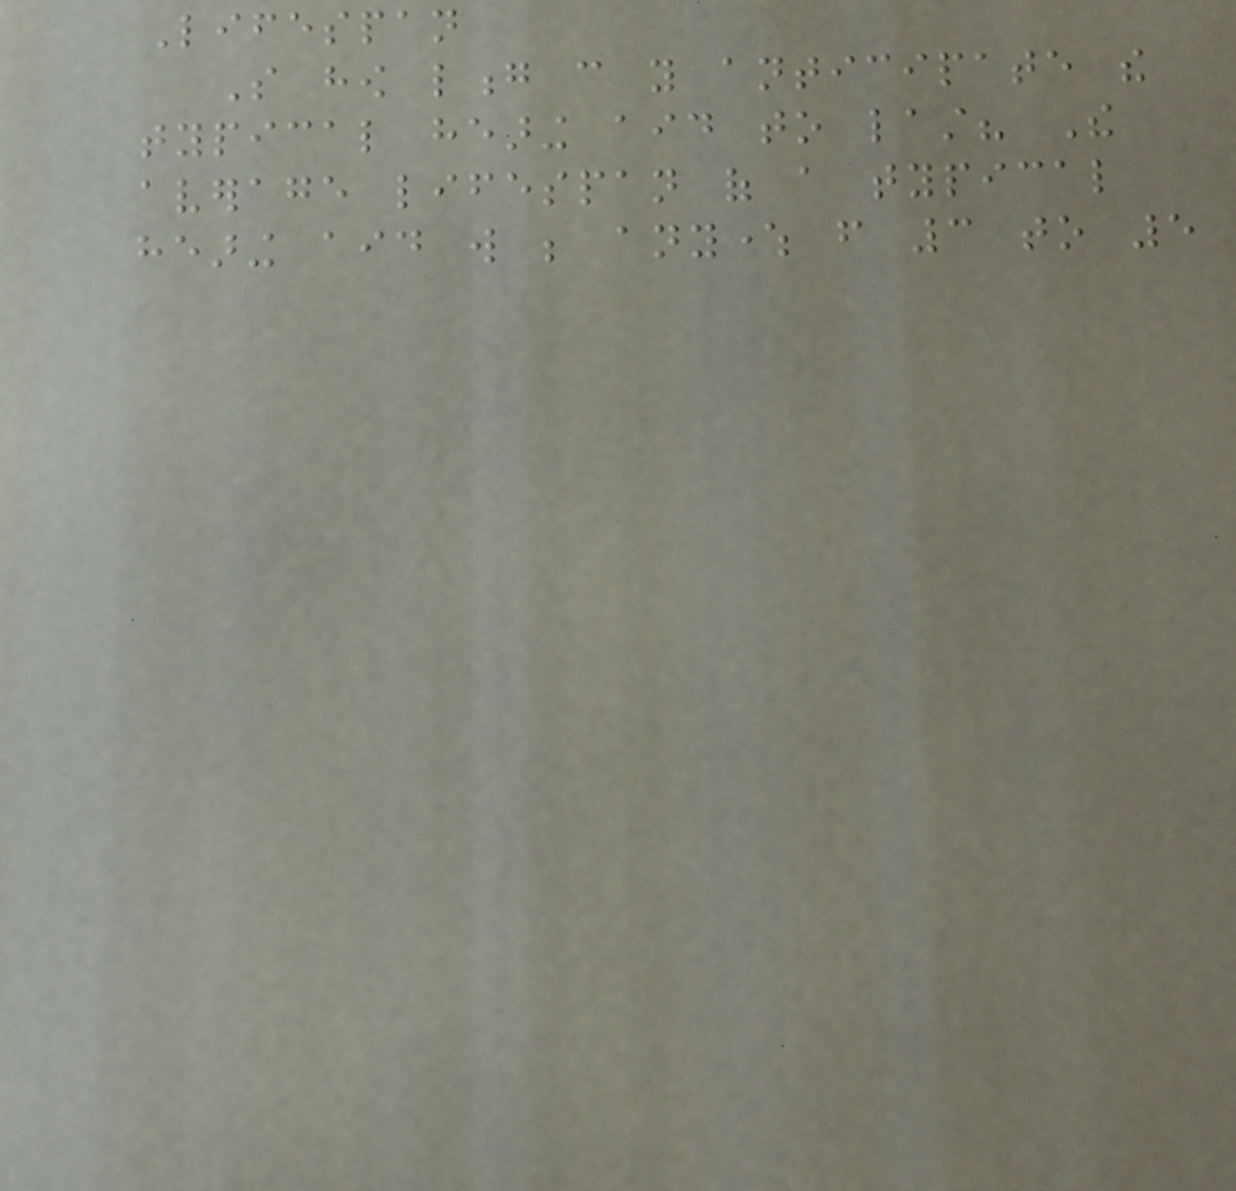Lifespan
So how long can you anticipate the
typical hearing aid to last? The
average lifespan of a typical
hearing aid will be anywhere from 3 to 5
